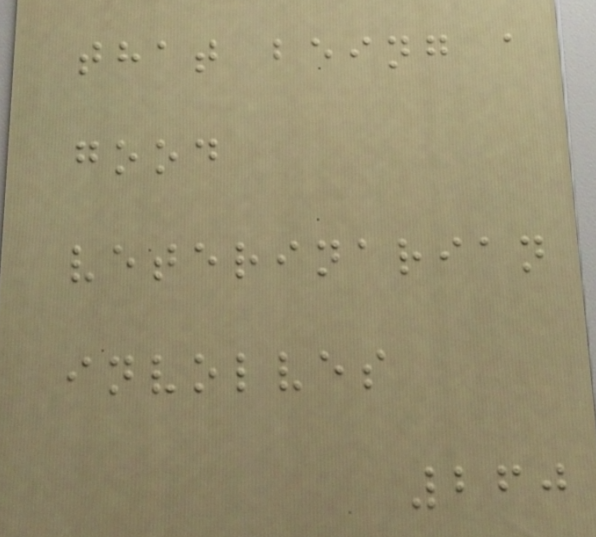that being a
good
veterinarian
involves
260
